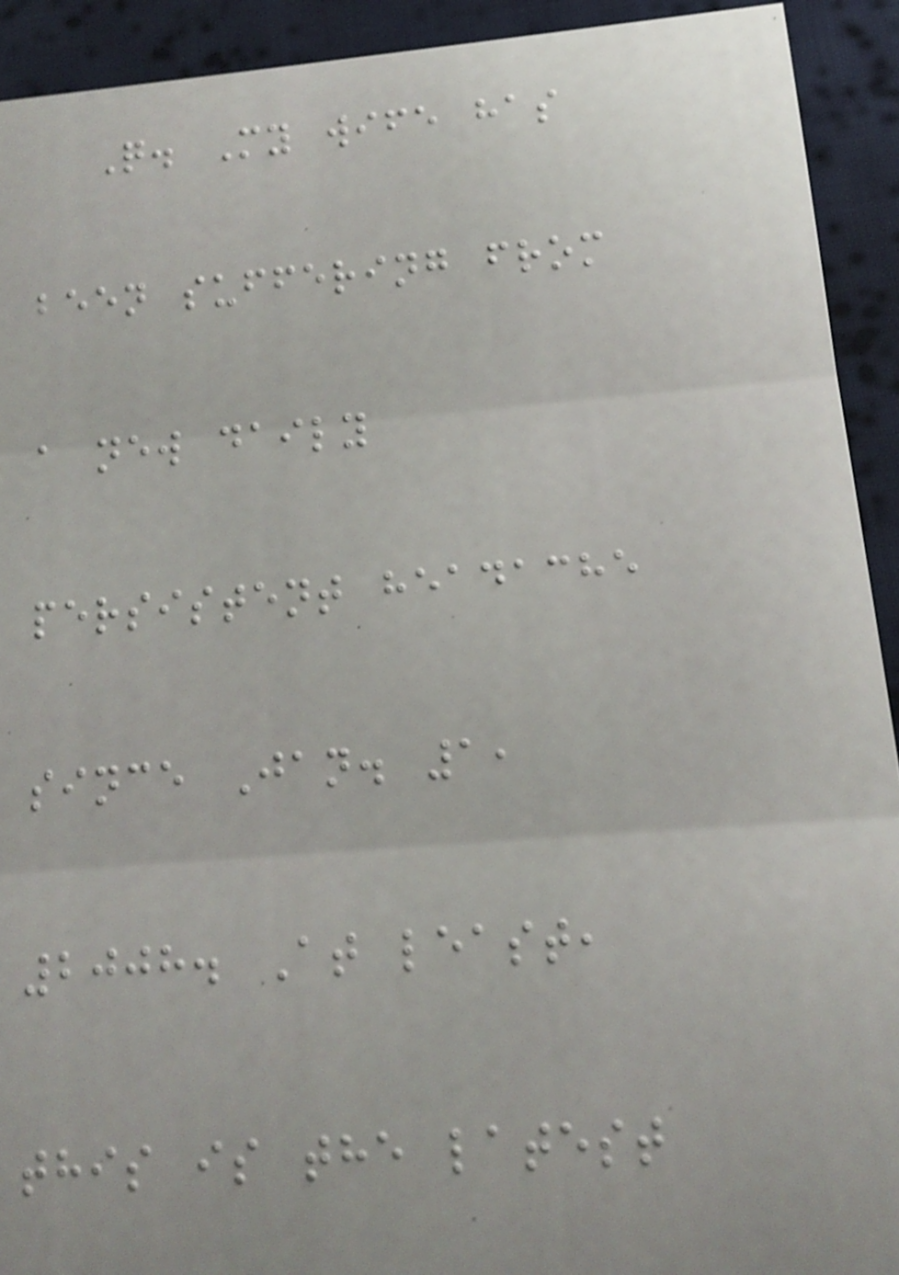Q. My wife has
been suffering from
a new daily
persistent headache
since Jan. 1,
2008. At least,
this is the latest
